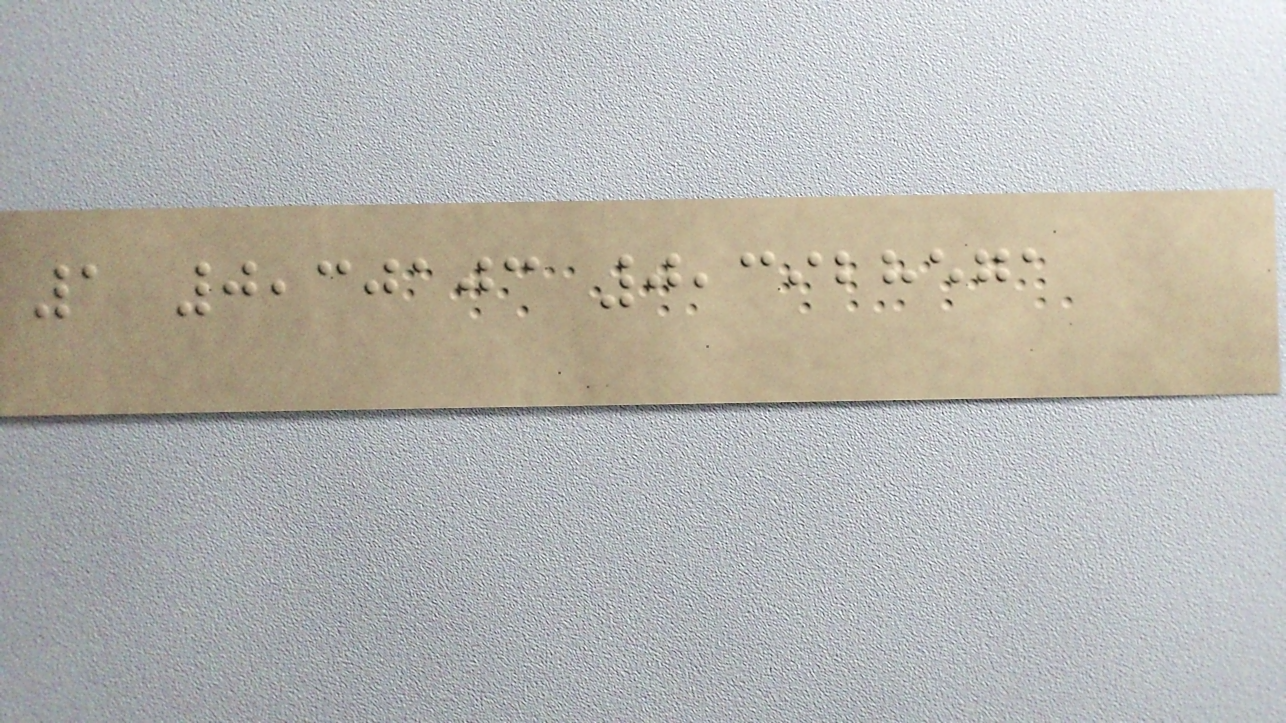1 0,30103 0,3928571
